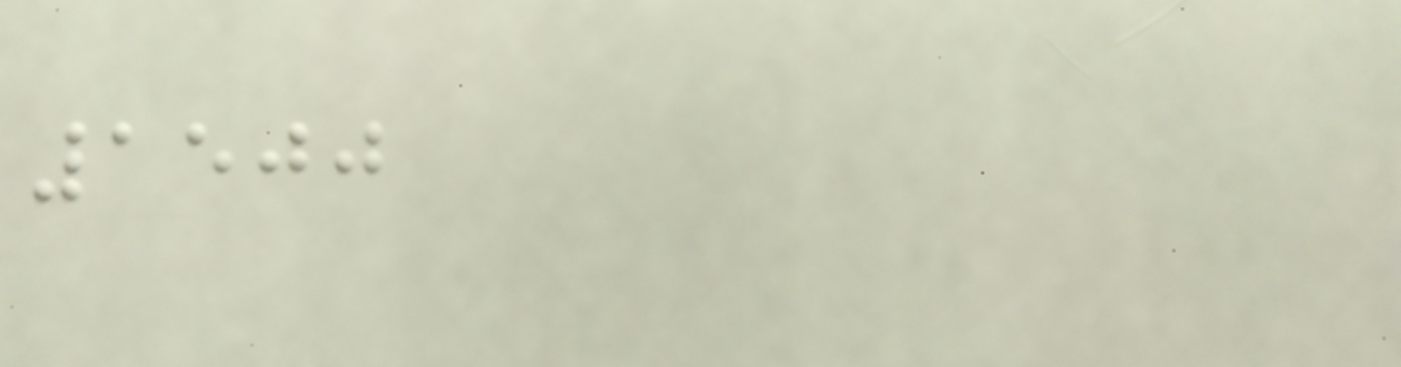1500
